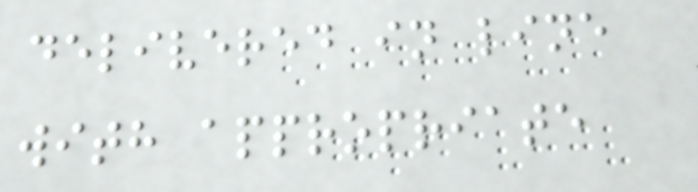delivered in line
with appropriate
